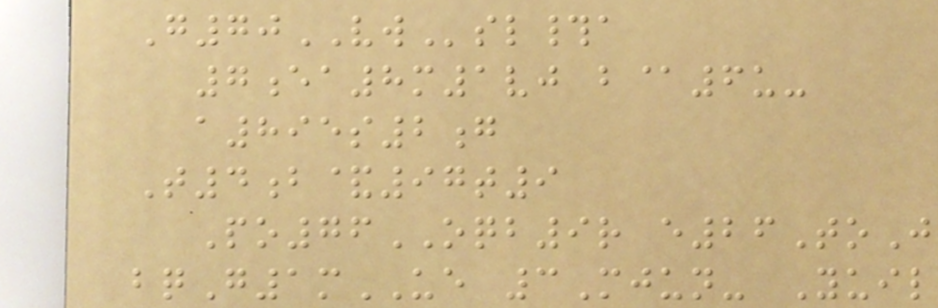G70VWsl#a
7ea8m1vj b@6u-
a895s2g
T4b&97t9
Po76OQB9r e26ToJ
bqG1mUE 3Mjun- Yuil
